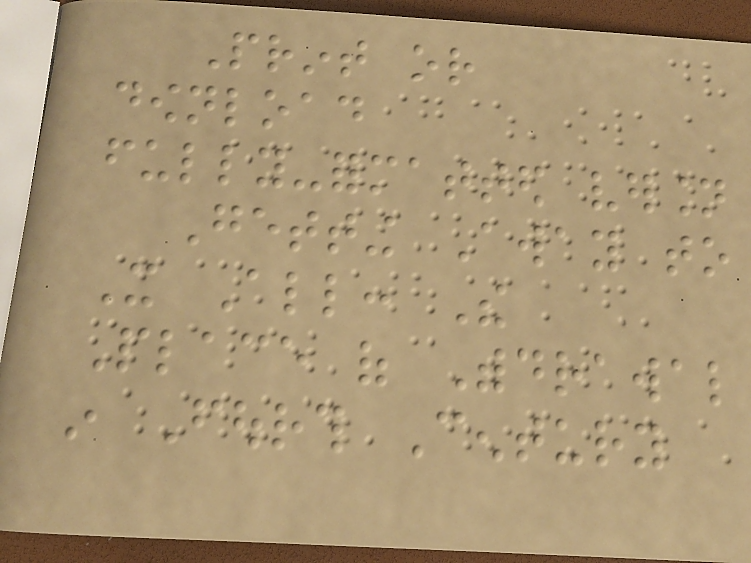Print or
download
fully-formatted version
Getting Away to
It All: The
Place of Withdrawal
in Fourth Century
